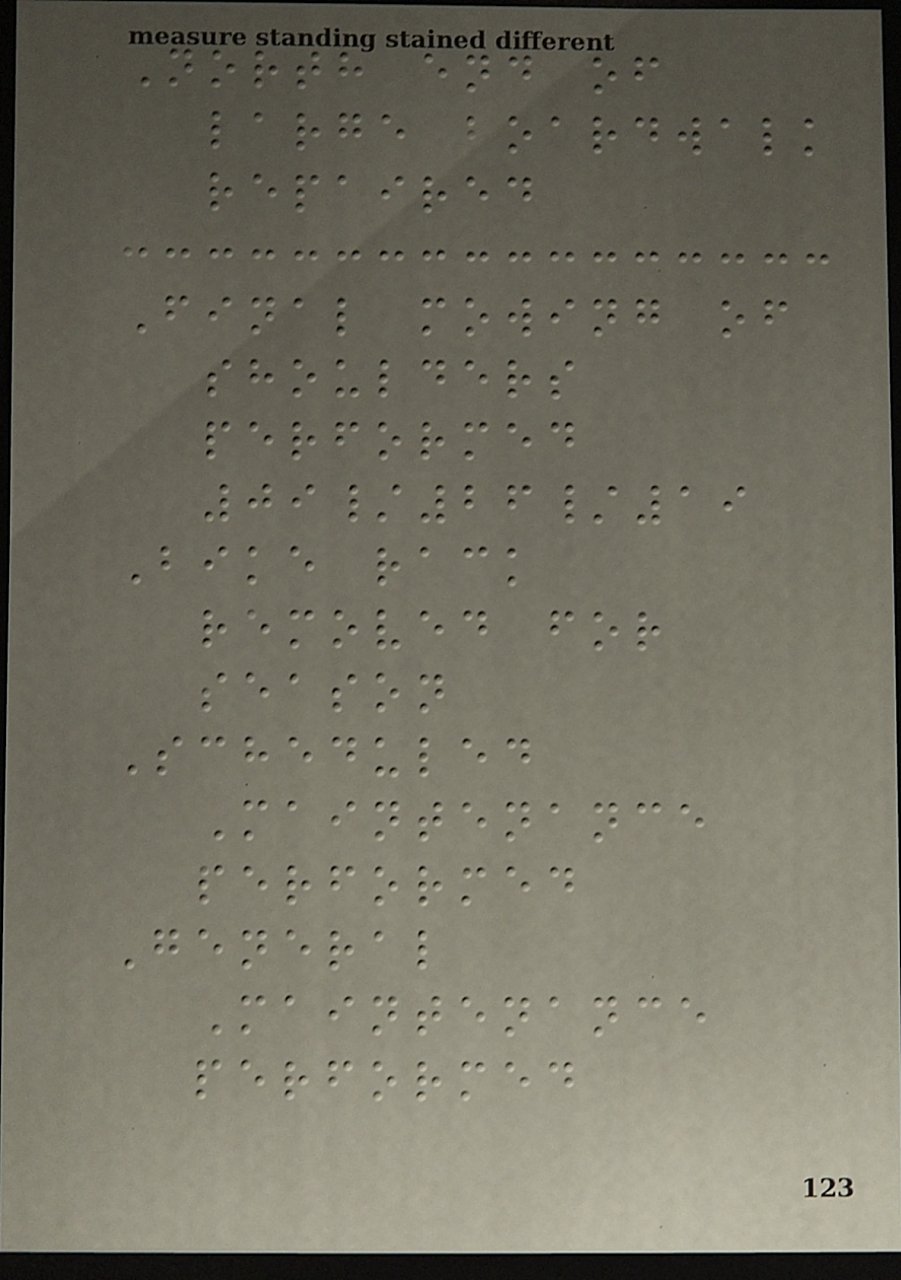North end of
large boardwalk
repaired
Final mowing of
shoulders
performed
09/26/19
Bike rack
removed for
season
Scheduled
Maintenance
performed
General
Maintenance
performed
